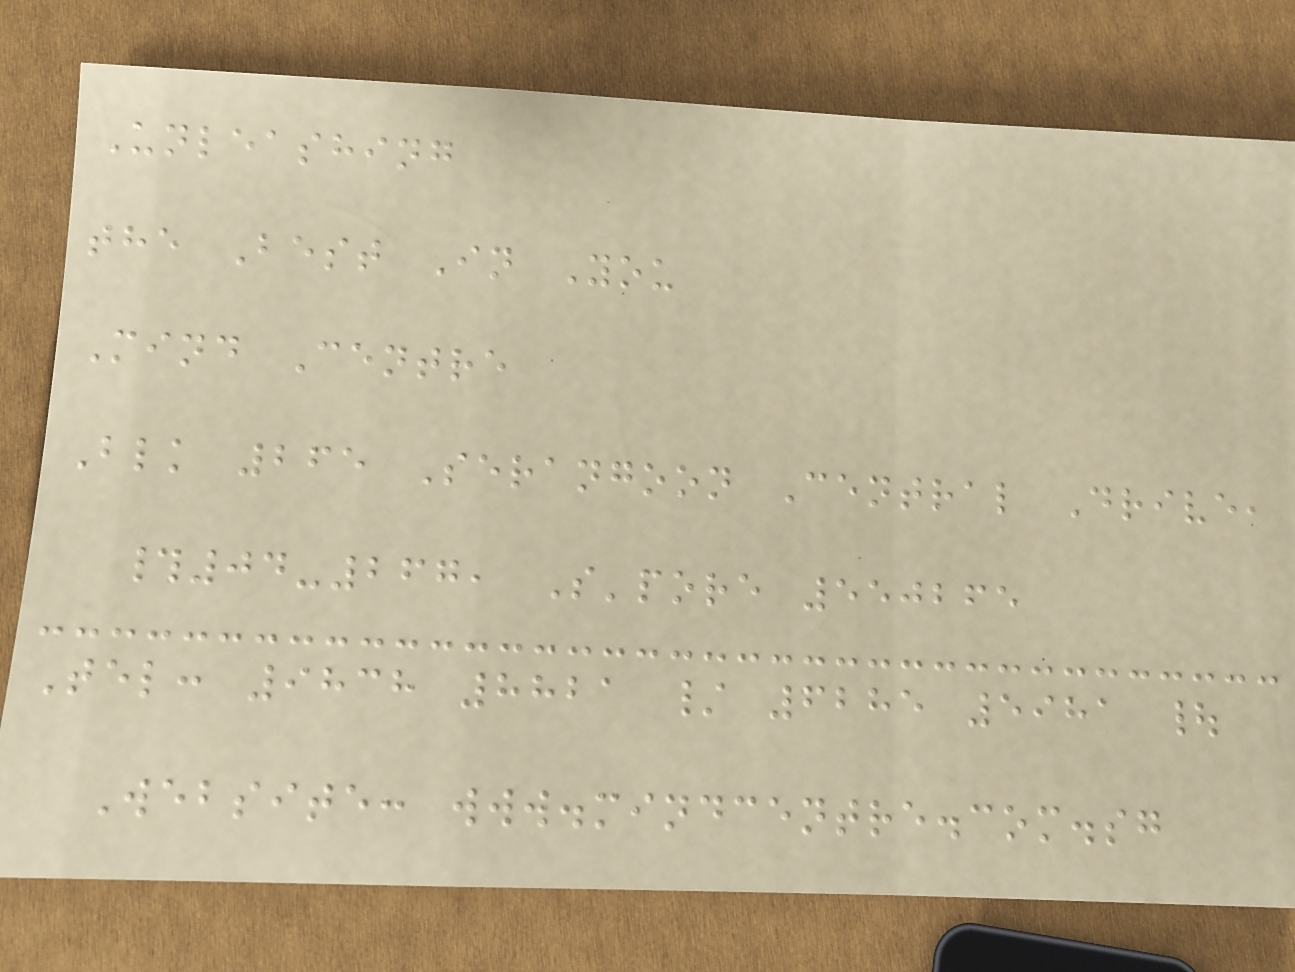Unleashing
the Best In You
Mind Centre
Blk 265 Serangoon Central Drive,
#04-267, S'pore 550265
Tel: 9838 8821 / 6285 5981 |
Website: www.mindcentre.com.sg
